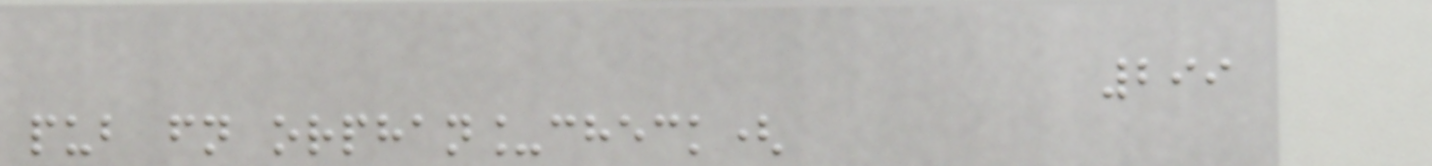299
pub fn orphan_check(
